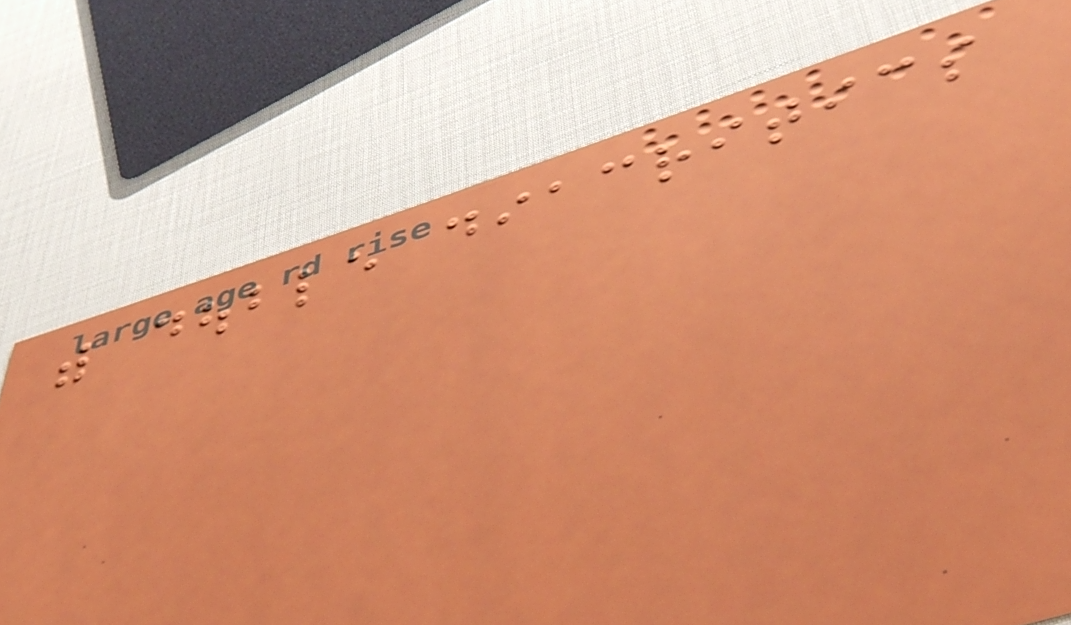with double diacritics
